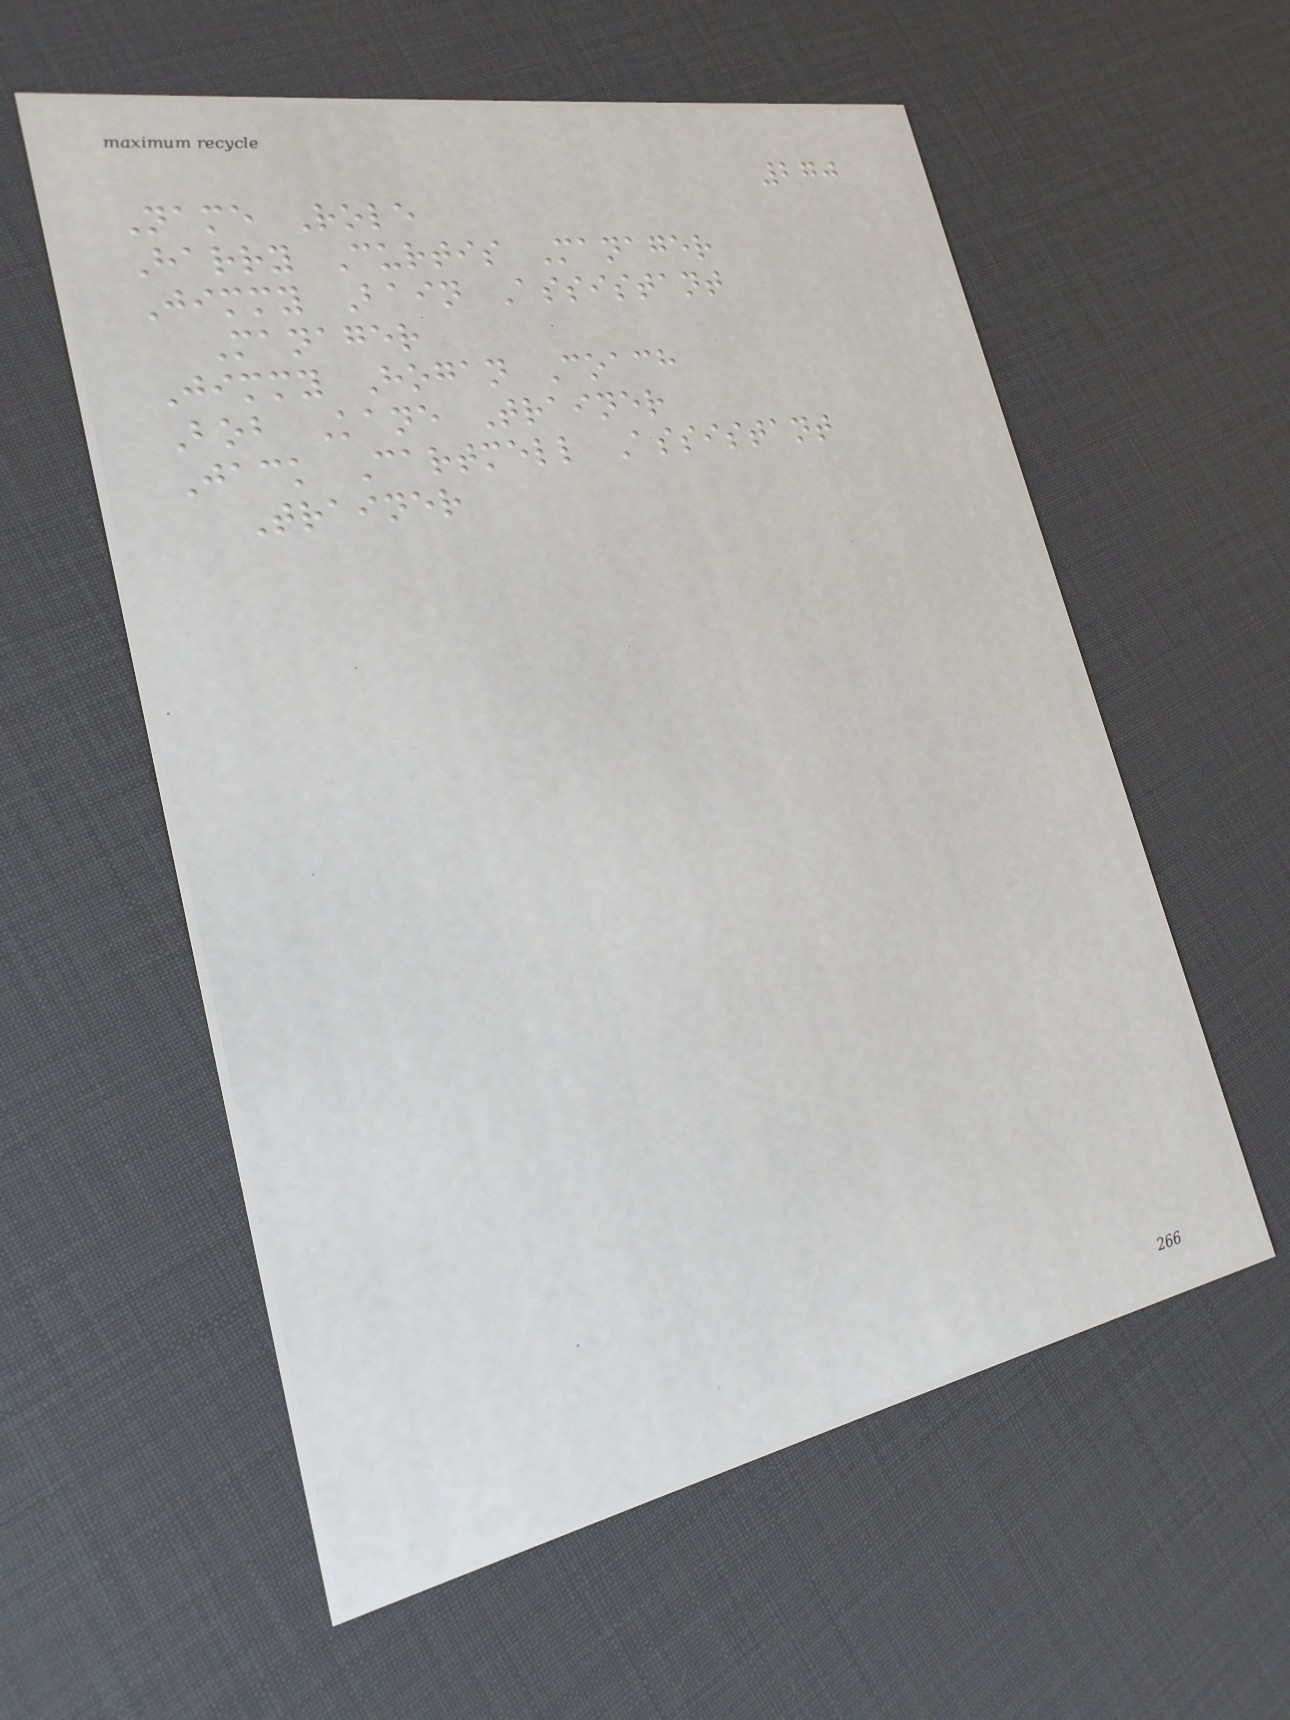270
Name Role
Harry Curtis Manager
Jimmy Bain Assistant
Manager
Jimmy Hogan Coach
Bob Kane Trainer
Jack Cartmell Assistant
Trainer
